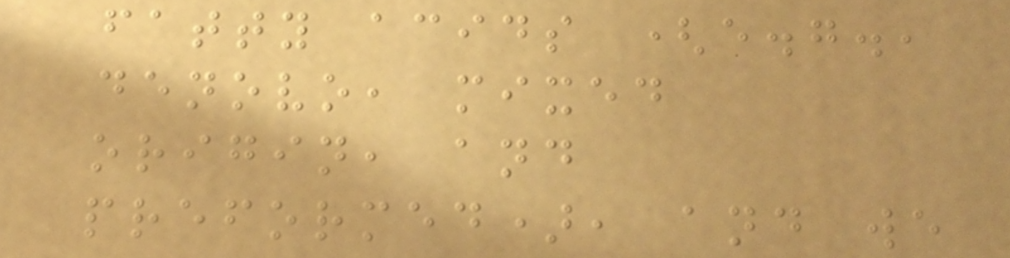fatty acids (e.g.,
denovo, mixed
origin, and
preformed), and we
